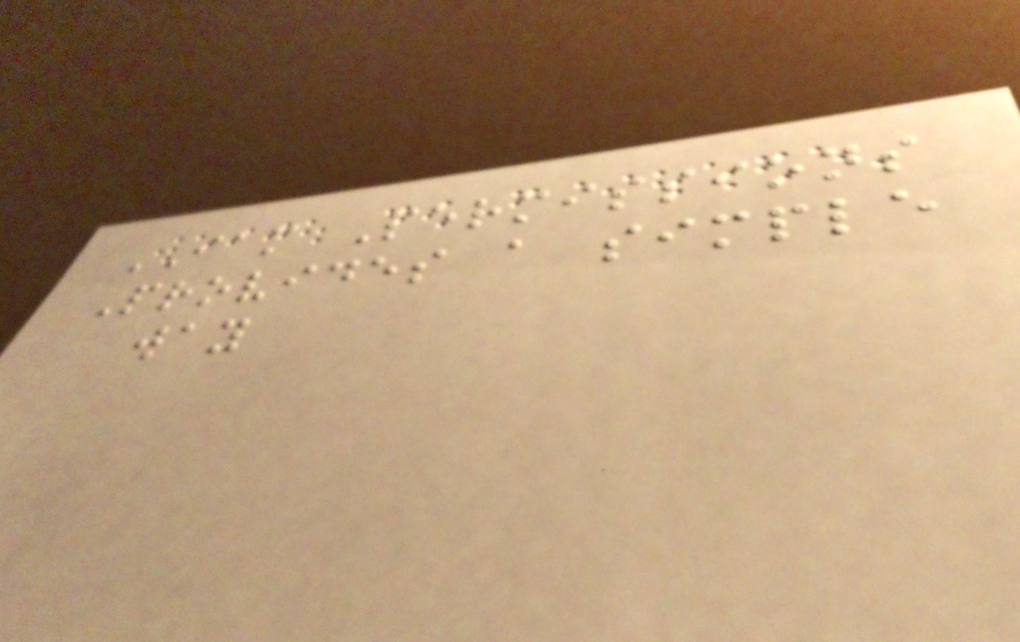IAM Permissions
Provides a simple
way
